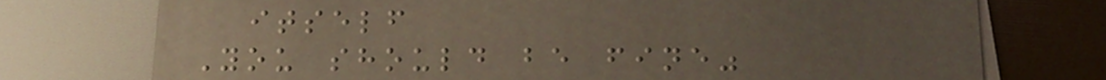itself
You should be fine"
